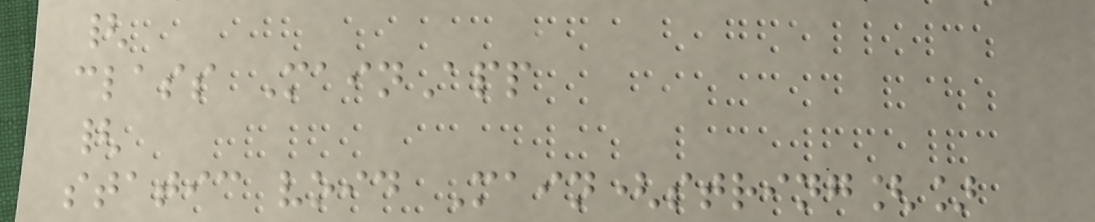{
class MainApp
{
static void Main(string[]
